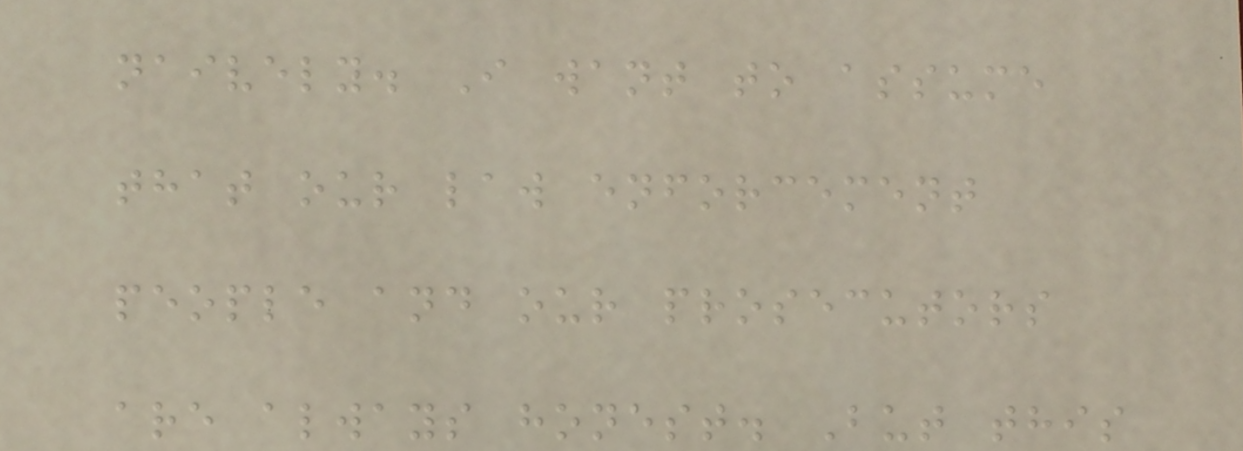naively. I want to assume
that our law enforcement
people and our prosecutors
are always honest. But this
